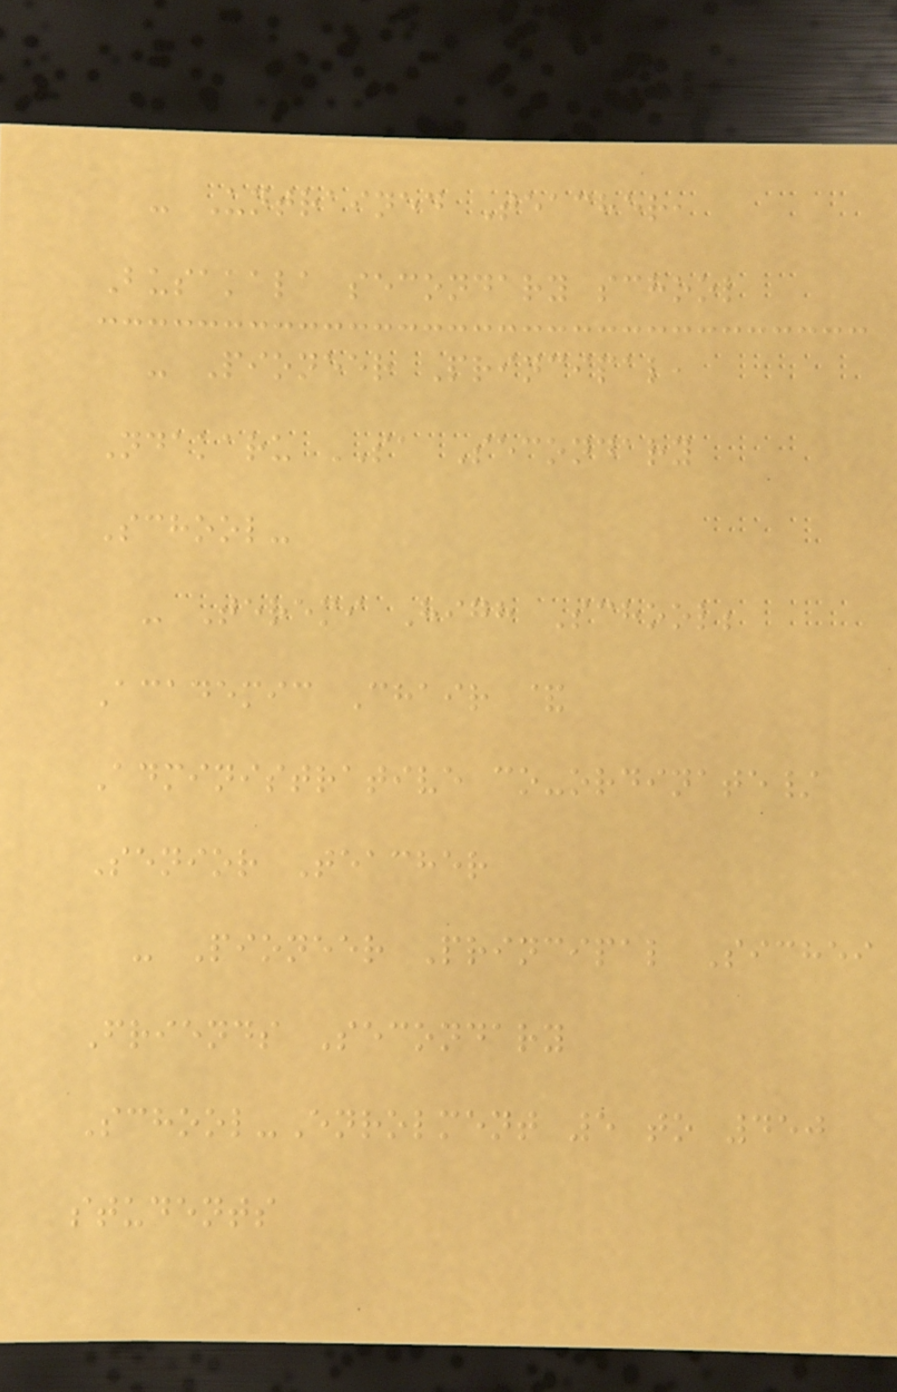- Untrained Teacher,
Busakala secondary school
- Pioneer Principal,
Ndakaru SA Secondary
School-
- Teremi High School;
Academic Chair &
Administrative co-ordinate/
Senior Teacher
- Pioneer Principal Sichei
Friends Secondary
School-Enrolment 5 to 450
students
